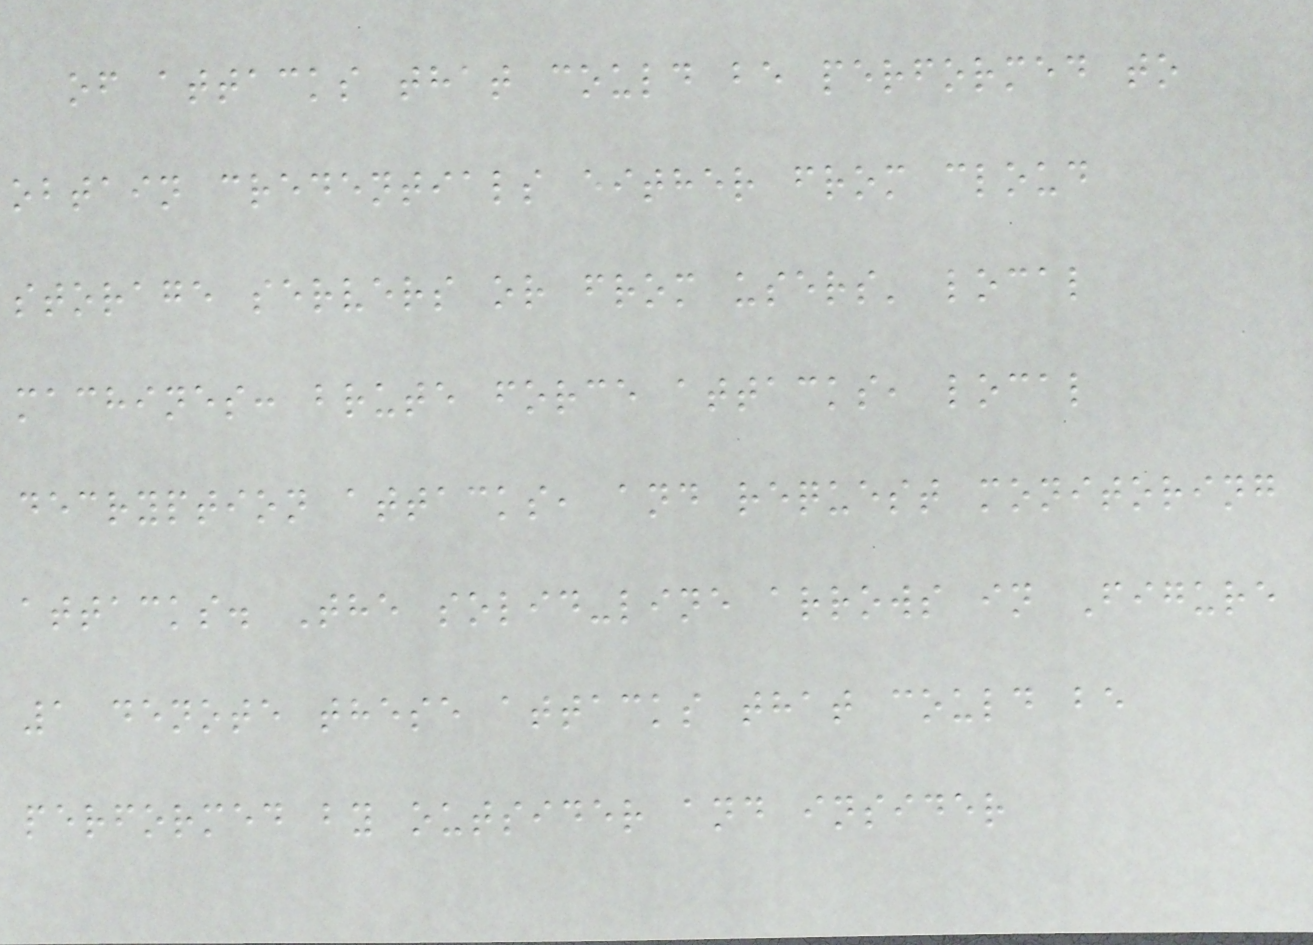of attacks that could be performed to
obtain credentials either from cloud
storage servers or from users' local
machines: brute force attacks, local
decryption attacks, and request monitoring
attacks. The solid-line arrows in Figure
1 denote these attacks that could be
performed by outsider and insider
